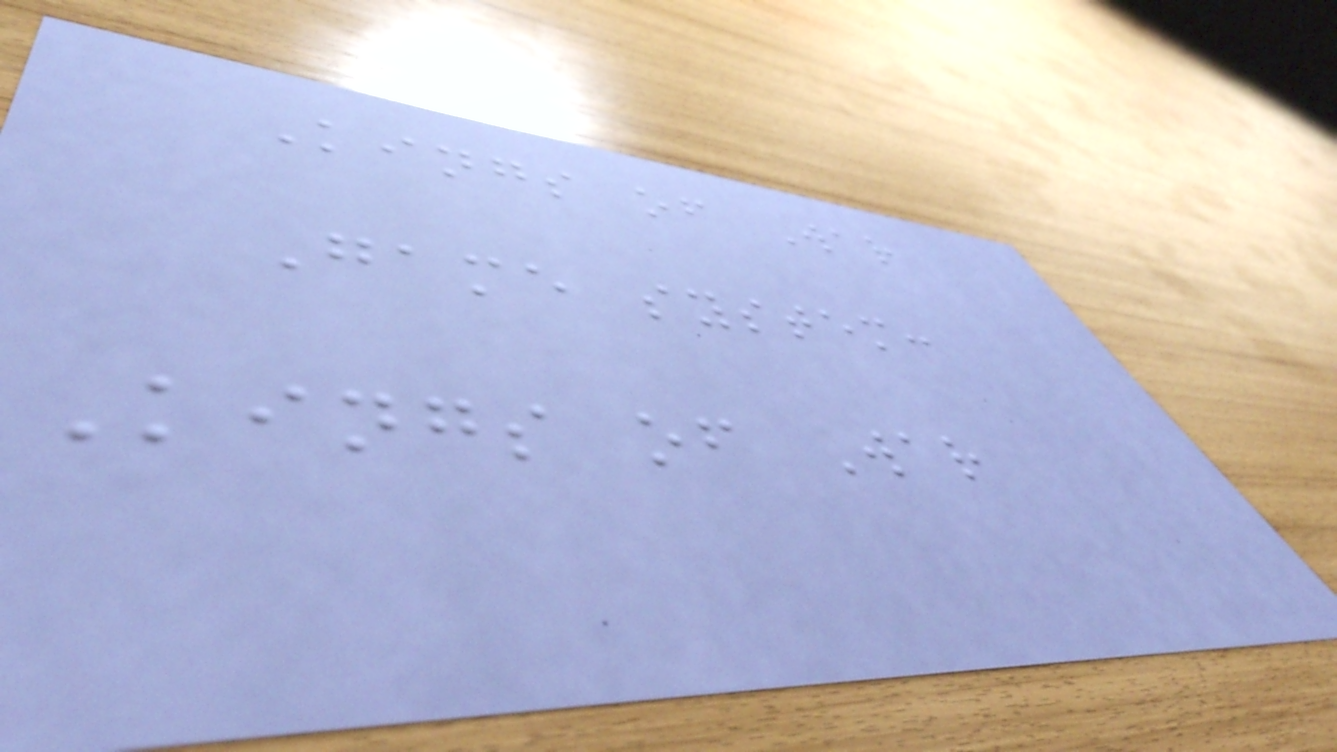Kings of War
Game system:
Kings of War
